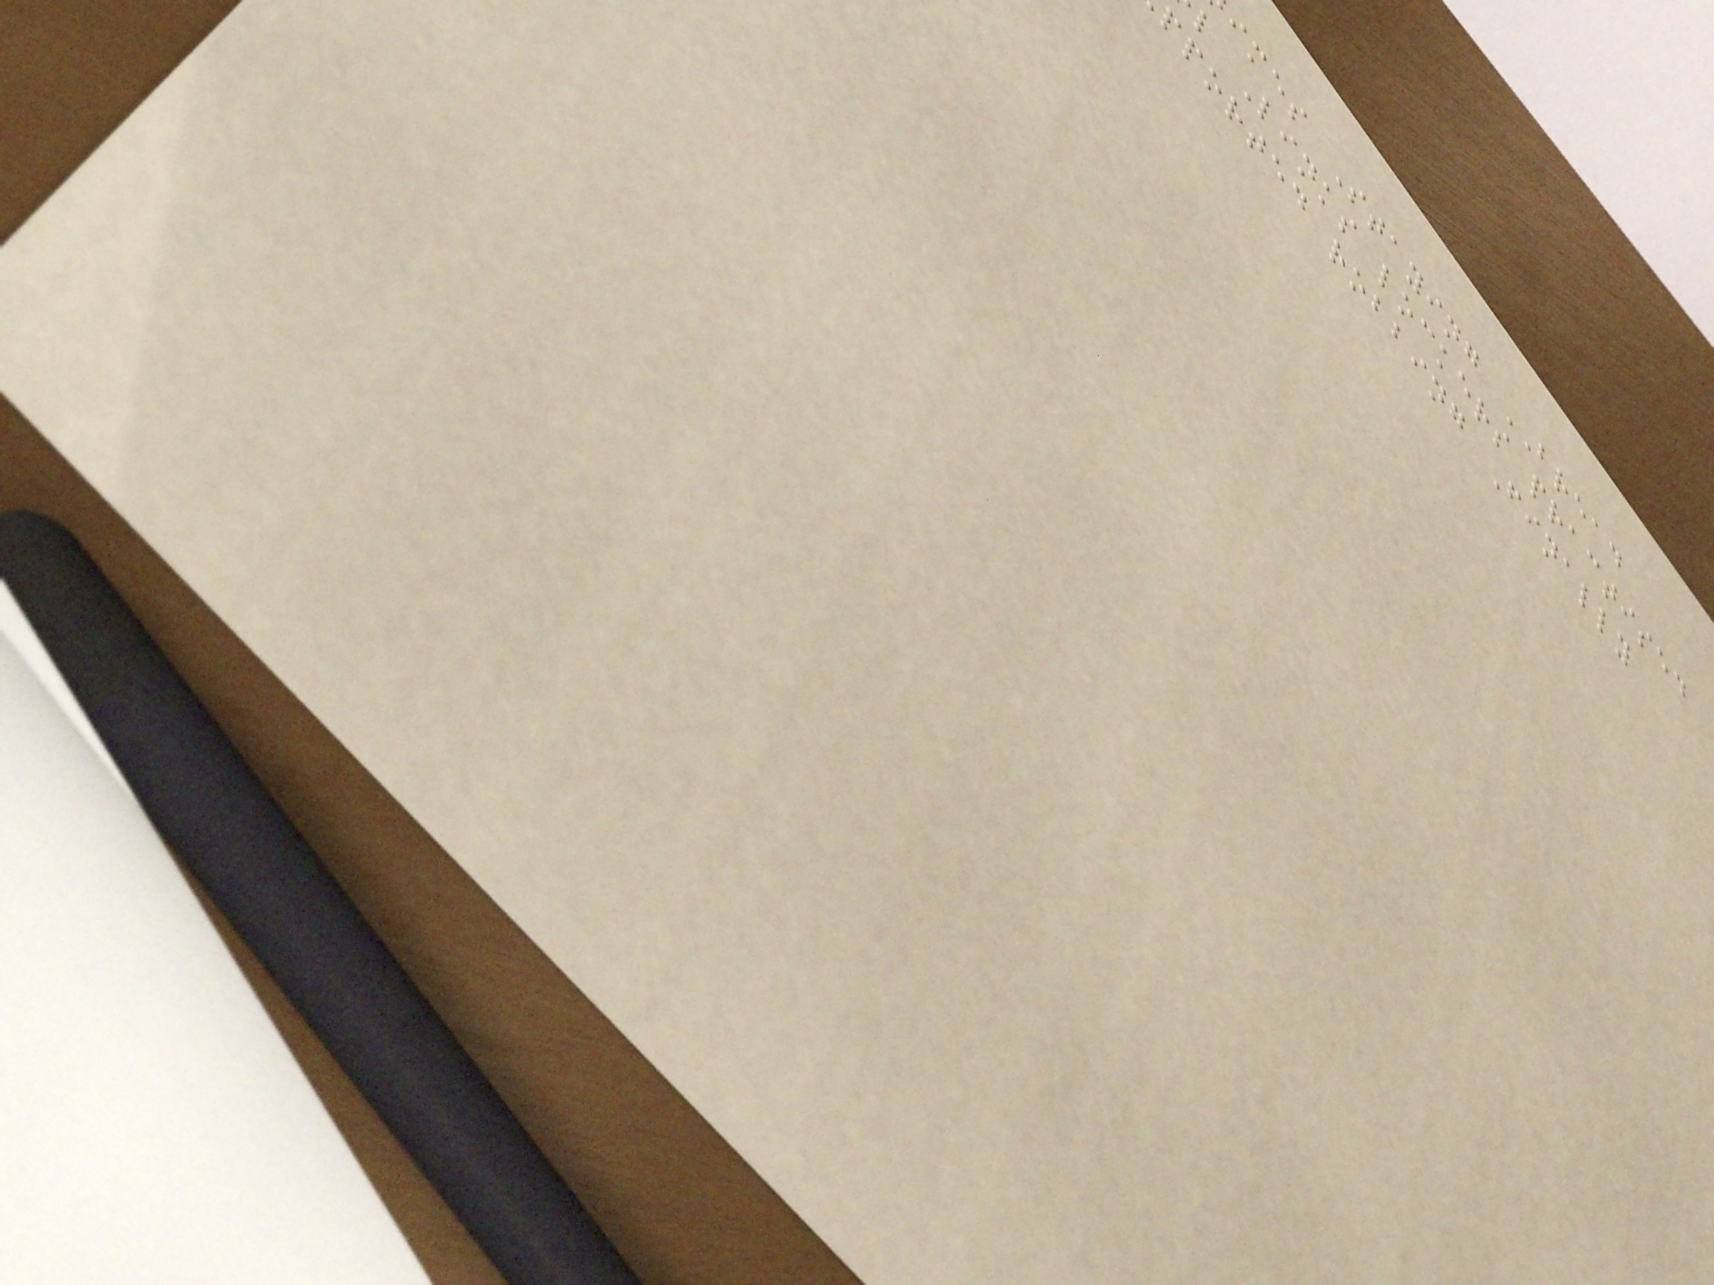imes Staying BREAD
l Links lockers practised
pported robbing Finally
